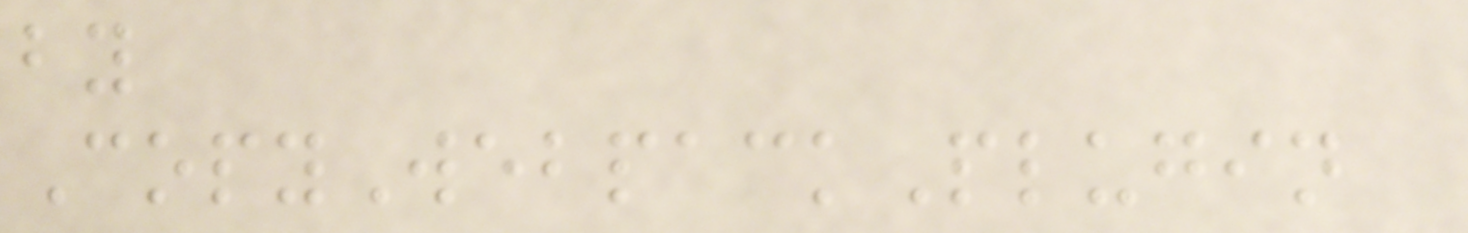by
CopyWebpackPlugin
